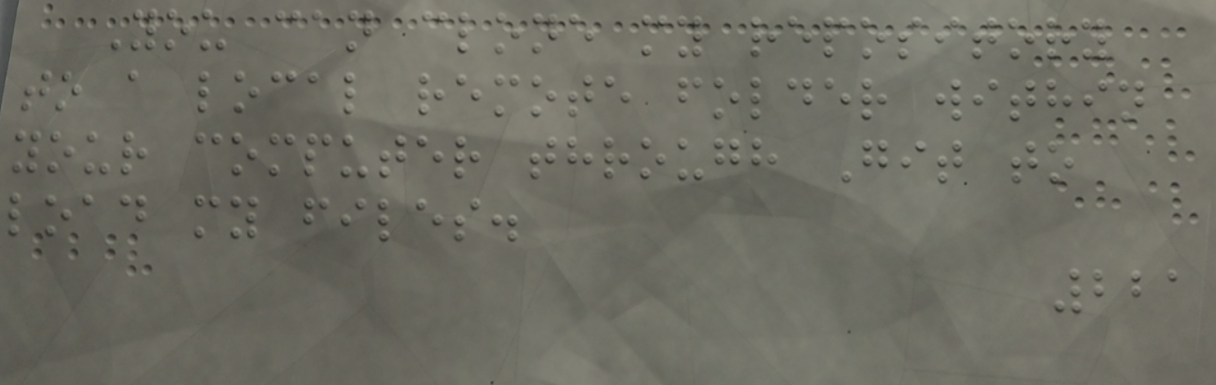You can clone my repository
to a local remote folder within
your computer through Git to
load my files.
221
